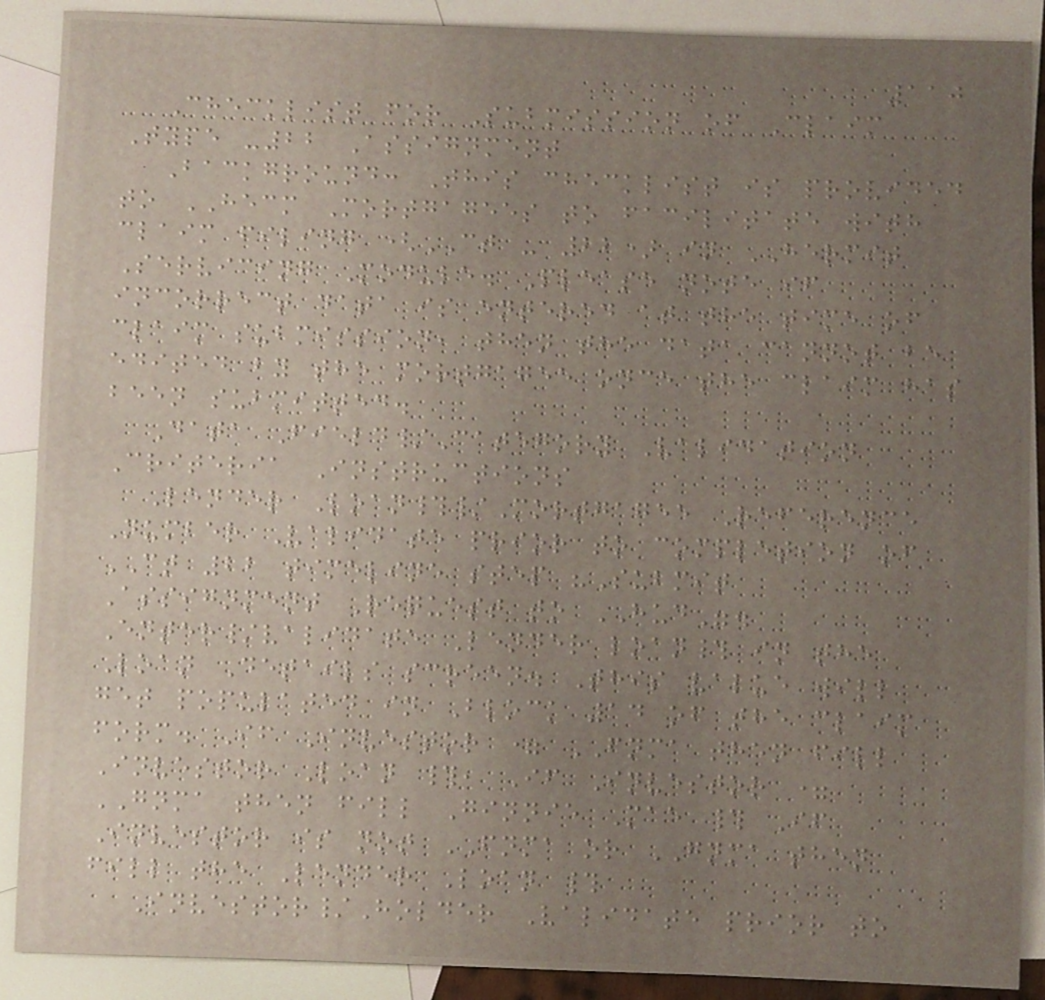110
Checklist for Submission of Claim
Type -22 Assignment
Background: This checklist is provided
to HECM Mortgagees to facilitate with
claim filing (CT - 22) in HERMIT
Servicing Module. Please note if
incorrect data is entered at the time of
claim submission, then the data cannot be
edited by the mortgagee once the claim has
been submitted.
Data Field/Category Validation
Criteria Instructions
Lender Loan#/Mortgagee Reference
Number Validate prior to completion of
CT 22 timeline step "Submit
Assignment Request to HUD".
Enter/validate Lender loan# in the
Loan Details screen. This value will
get populated in Block 14 of the claim
form. If Investor = FNMA then fill
Investor Loan #, If Investor =
GNMA then fill Ginnie Mae # If
Investor is not FNMA or GNMA then
fill the Lender Loan #
Investor/Holder Validate prior to
